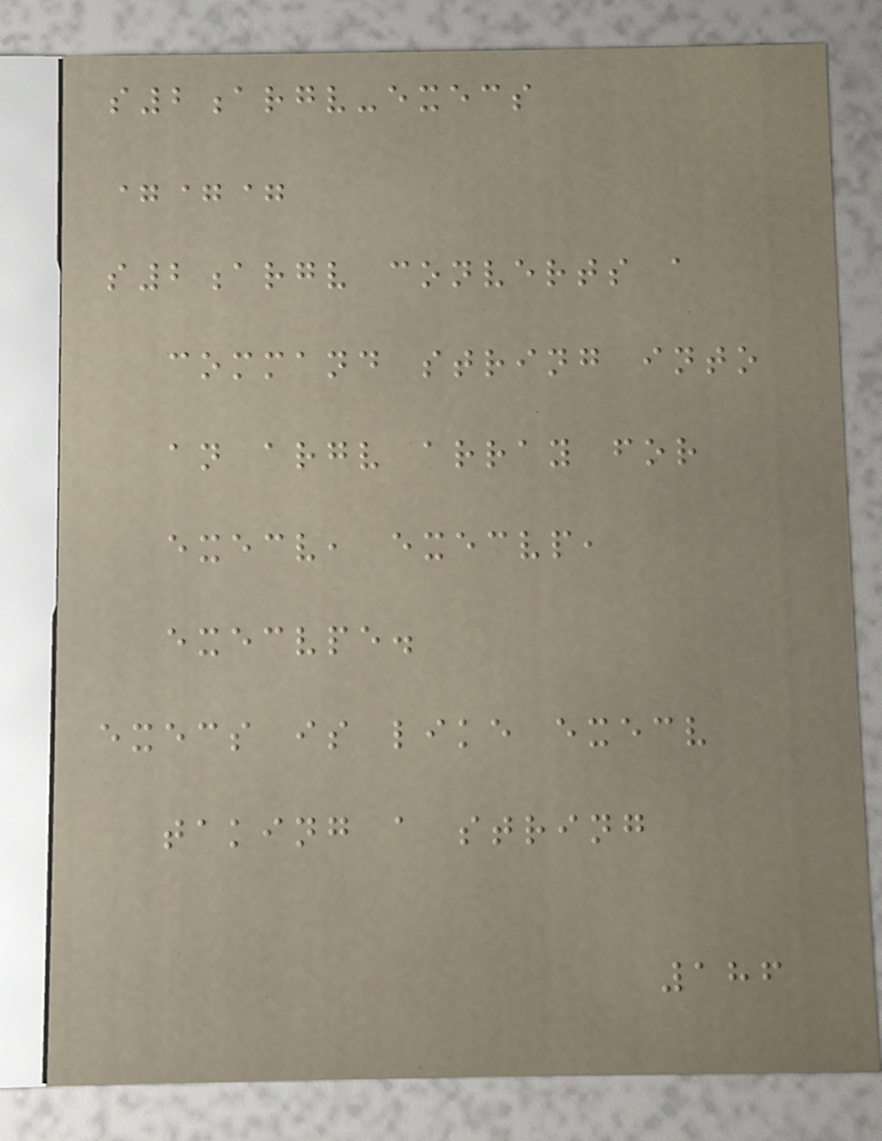s2argv-execs
===
s2argv converts a
command string into
an argv array for
execv, execvp,
execvpe.
execs is like execv
taking a string
186
